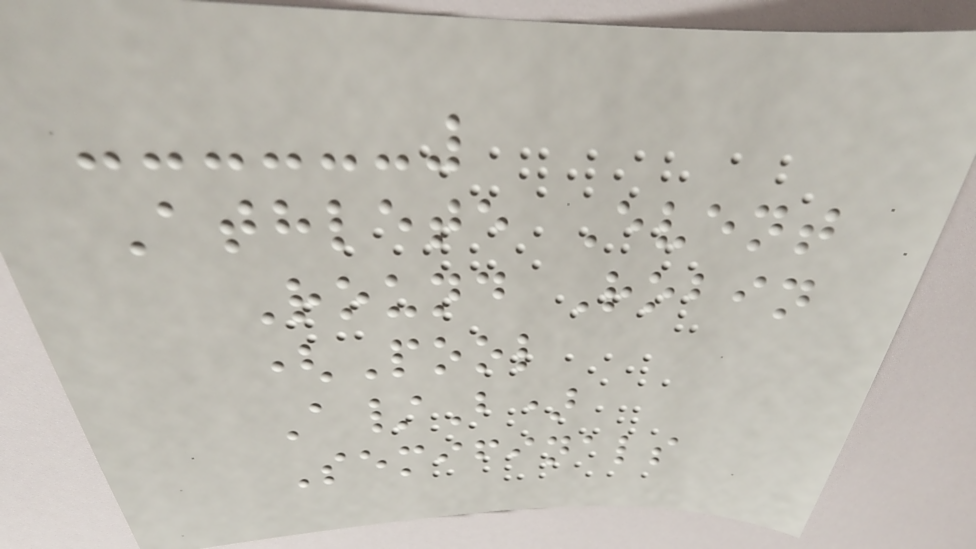Athlete Event
Round Robin
(Pool
A/B)
Semifinals
